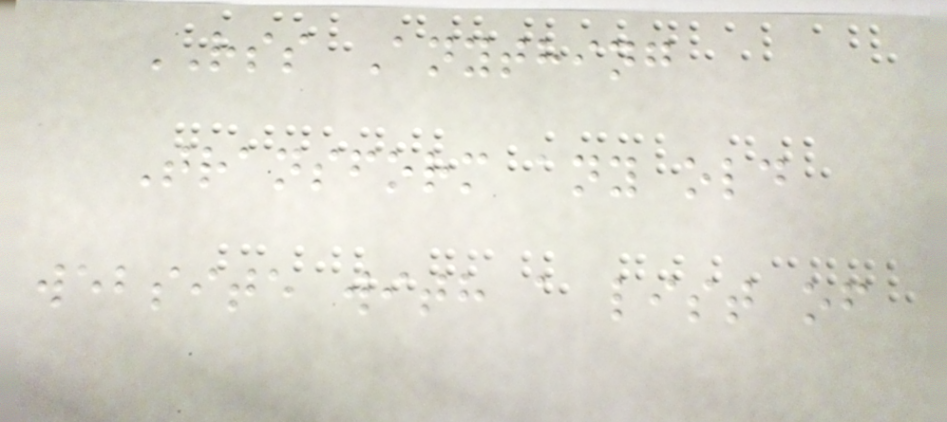RSS Anything
Transform any old
website with a list of
